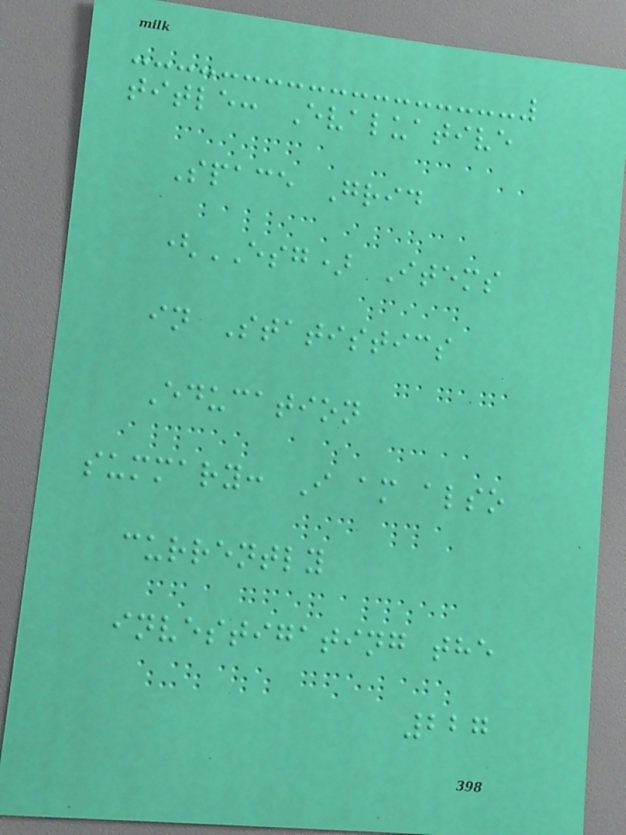title: Evaluative
Space Grid
(ESG) Items
in Statistics
Education
summary: I am also
currently
investigating the
227
